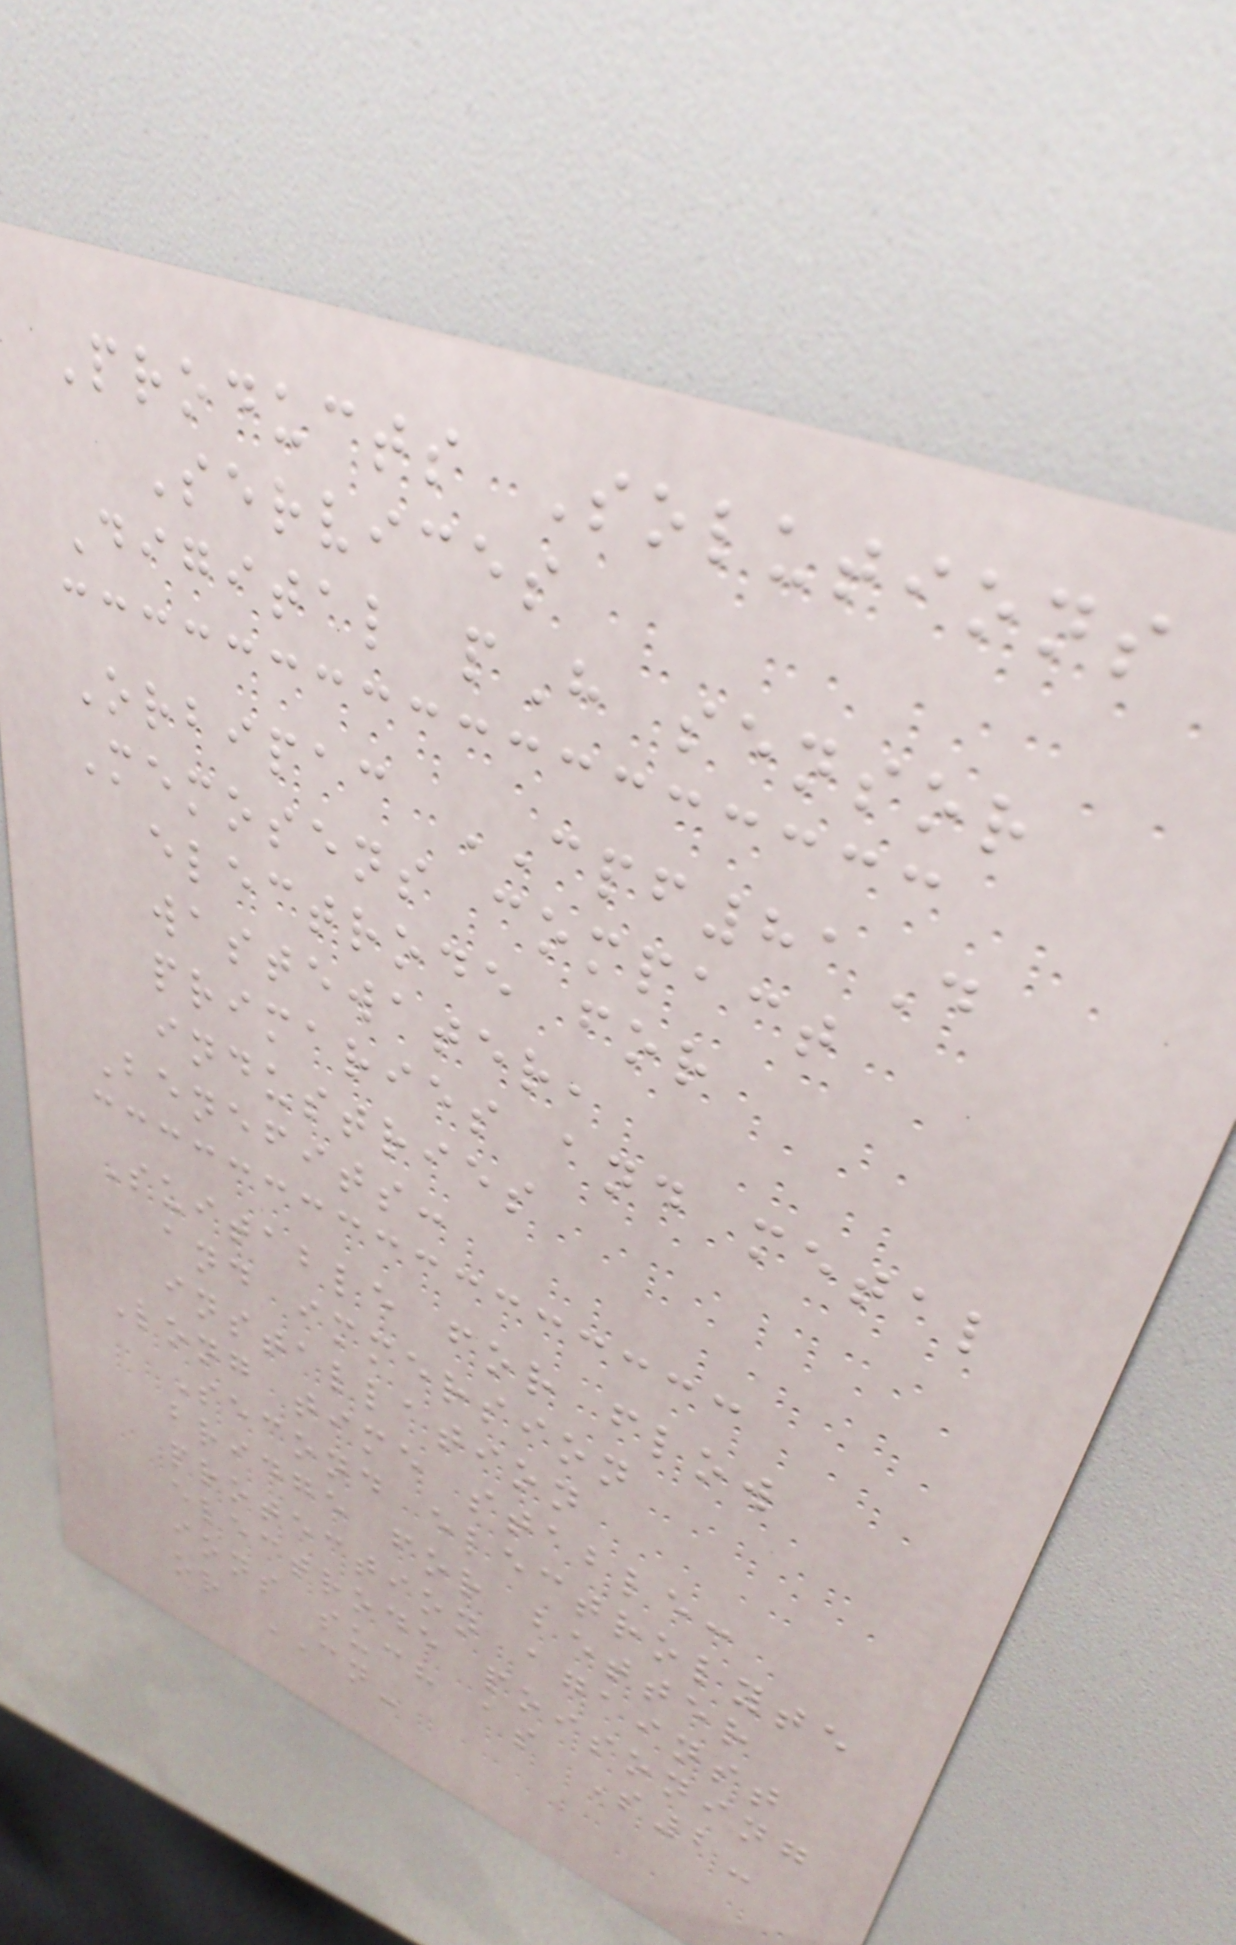Products Solutions
Services
Digital pH sensor
Orbipac CPF81D
Memosens compact
electrode for
wastewater,
primaries and metal
industries
Benefits:
Suitable for flow
and immersion
installation
Long time stable:
Second electrolyte
bridge for better
protection against
electrode poisoning
ions such as S2-
or CN-
